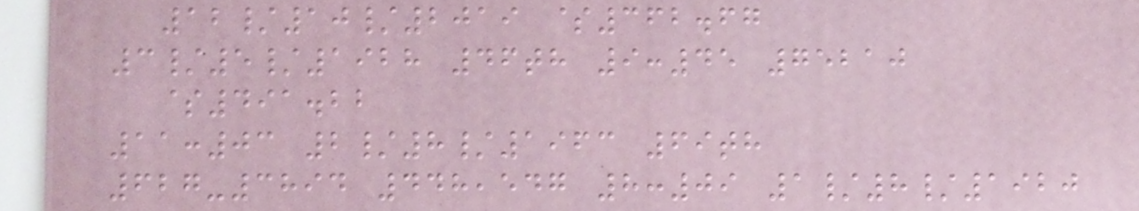12/10/2019 $362.67
3/5/1928 46th 9:45 75210
$491.22
11:03 2/8/1963 69th
627-3894 448,547 8:09 1/8/1920
